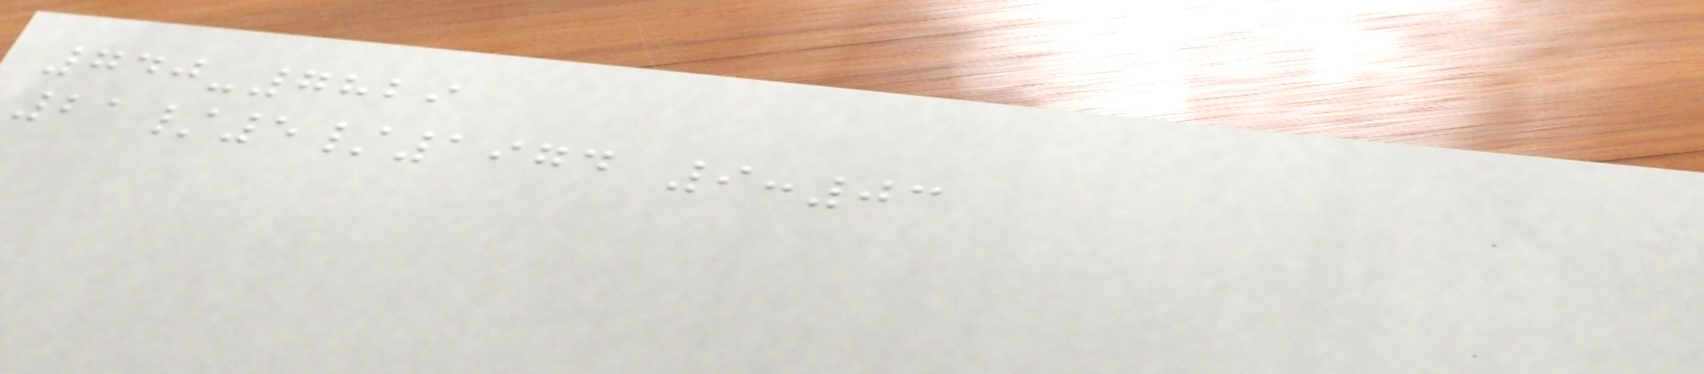740-7829
21/5/1974 9:03
